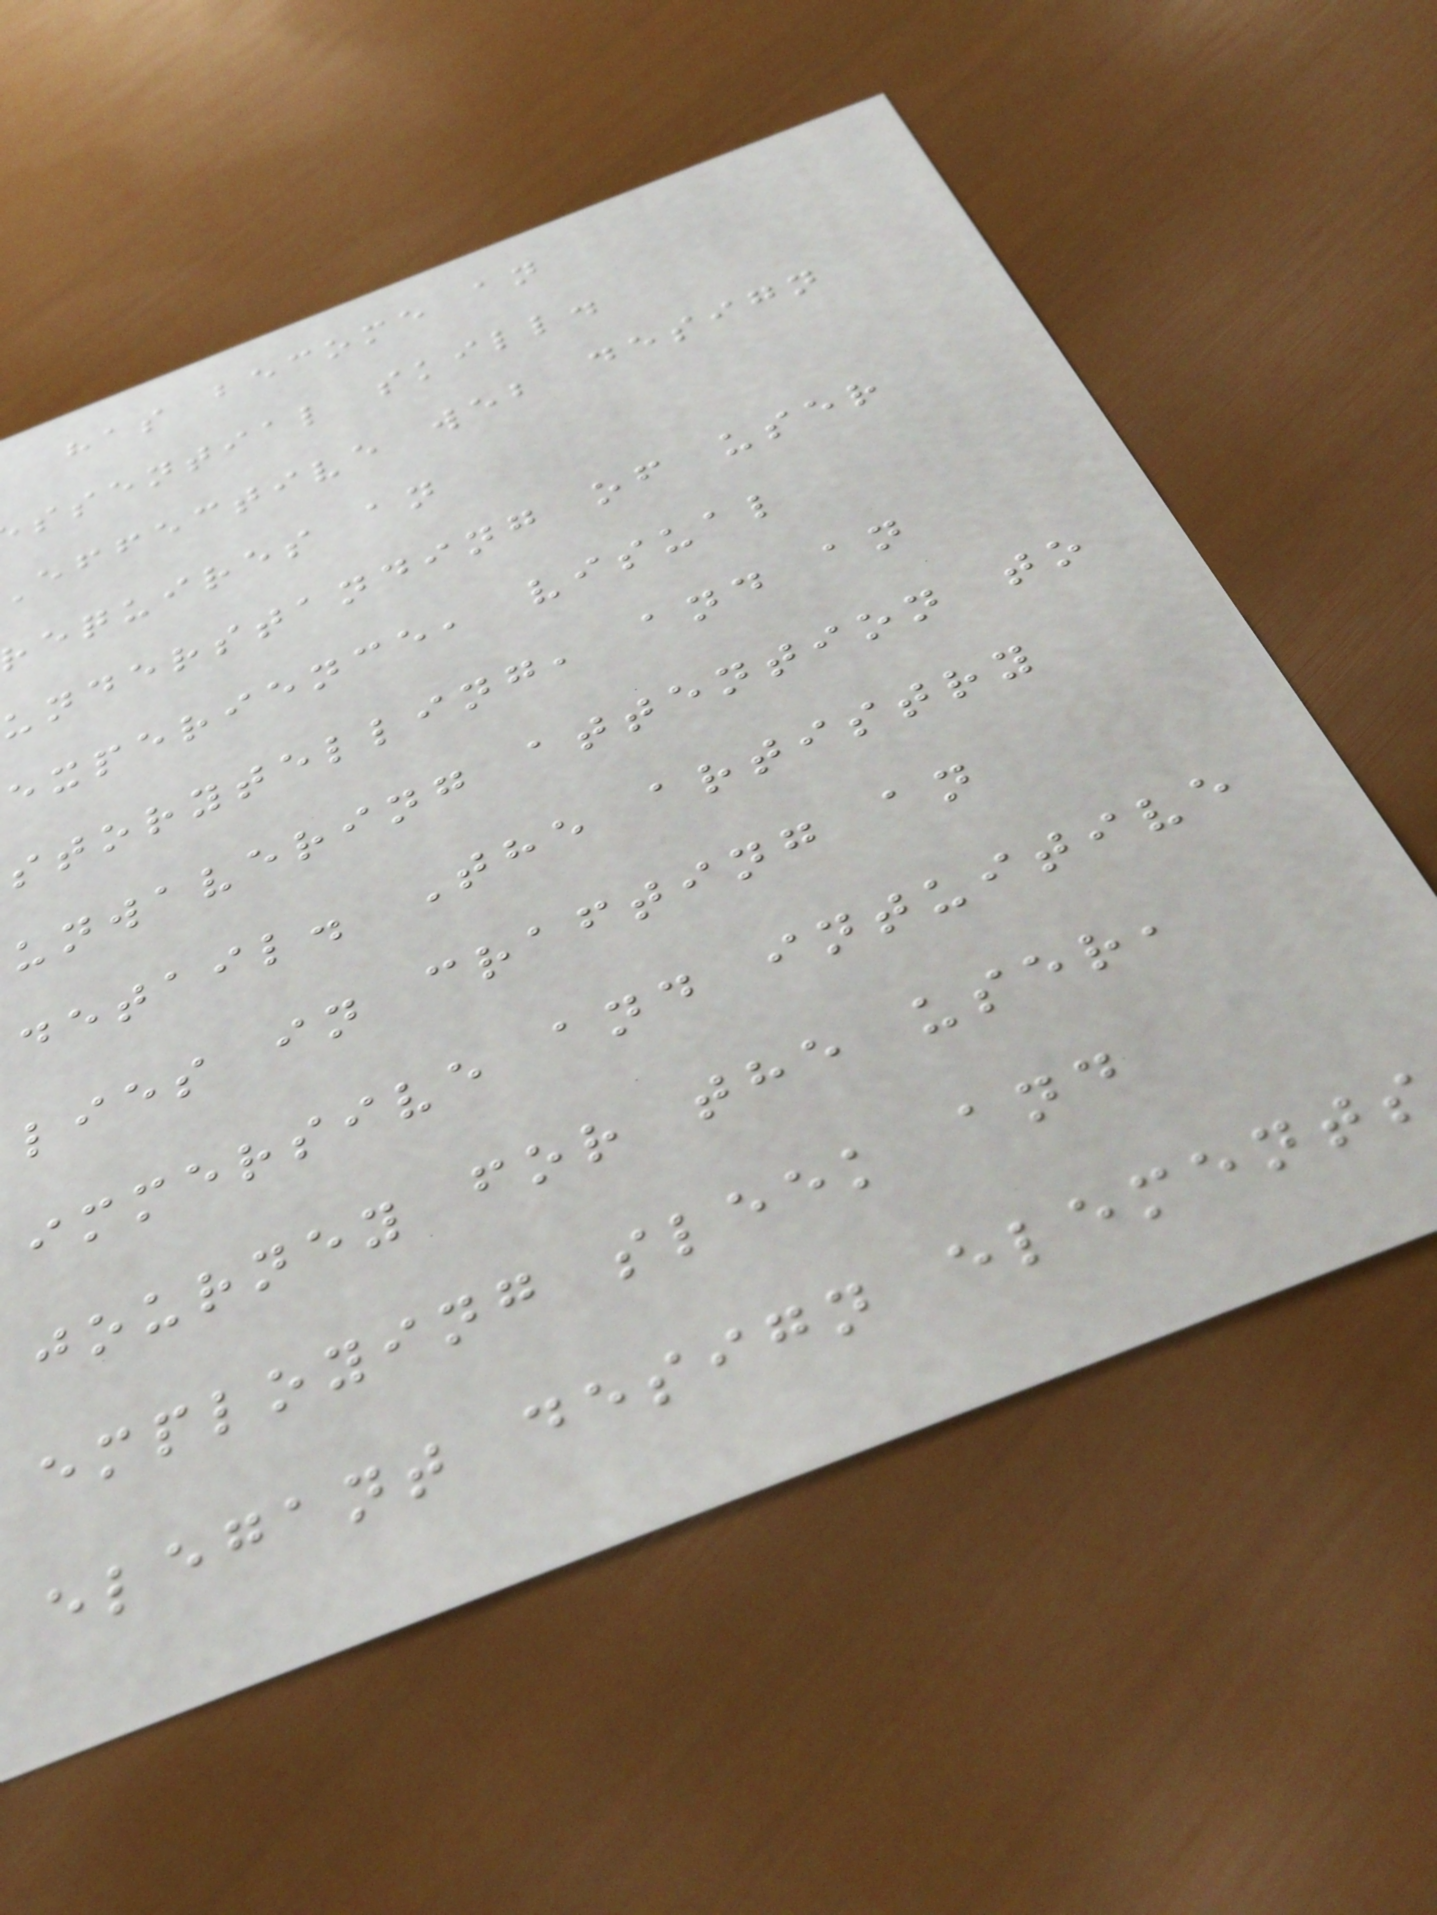has become an
ssential skill.
effective web design
requires an
understanding of user
experience, visual
storytelling, and an
unwavering attention to
detail. The artistry
lies in crafting an
immersive and intuitive
journey for the user,
employing sleek and
elegant design elements
